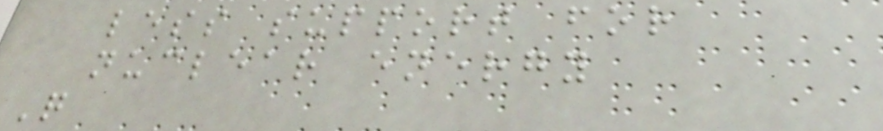less support for
nuclear energy
Q
